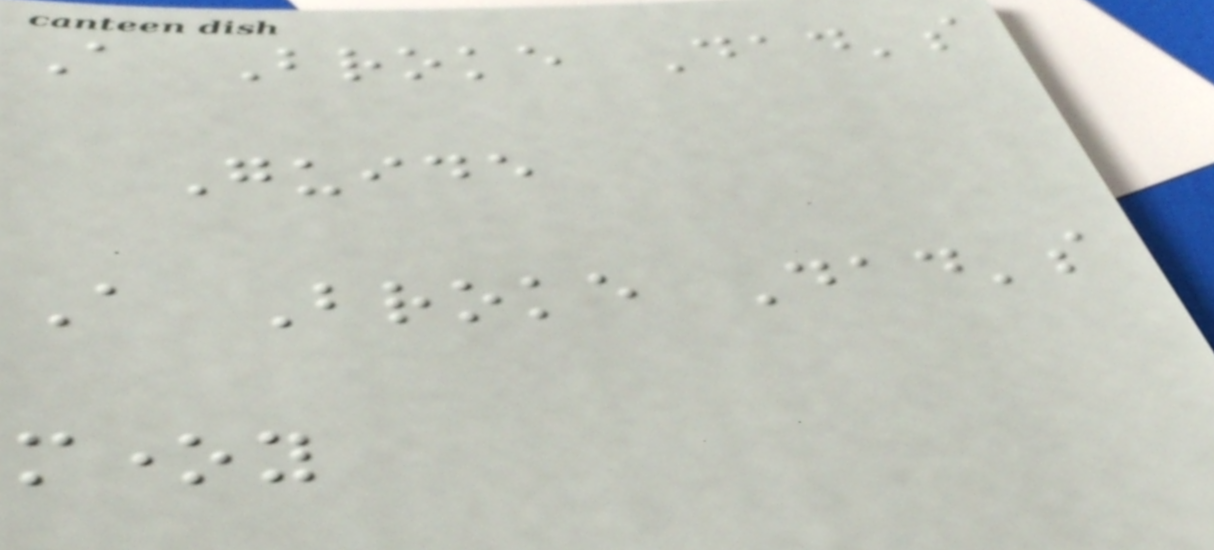A Broke Dad's
Guide
A Broke Dad's
money
